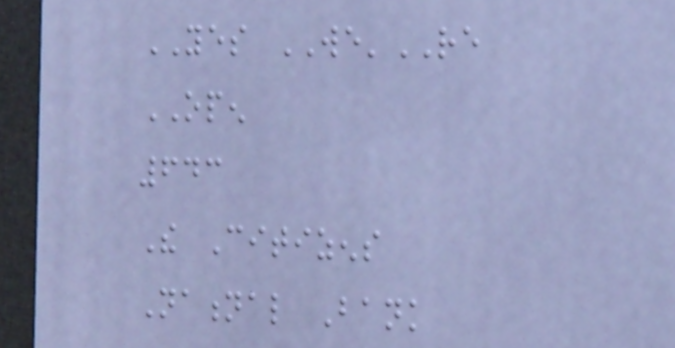YES WE'RE
OPEN
643
The Citizens
National Bank
